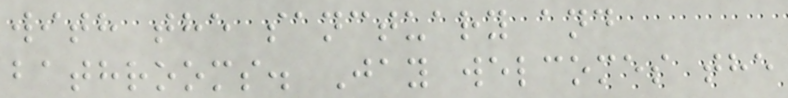with the sanctuary and
bathrooms. Jay welcomes the
